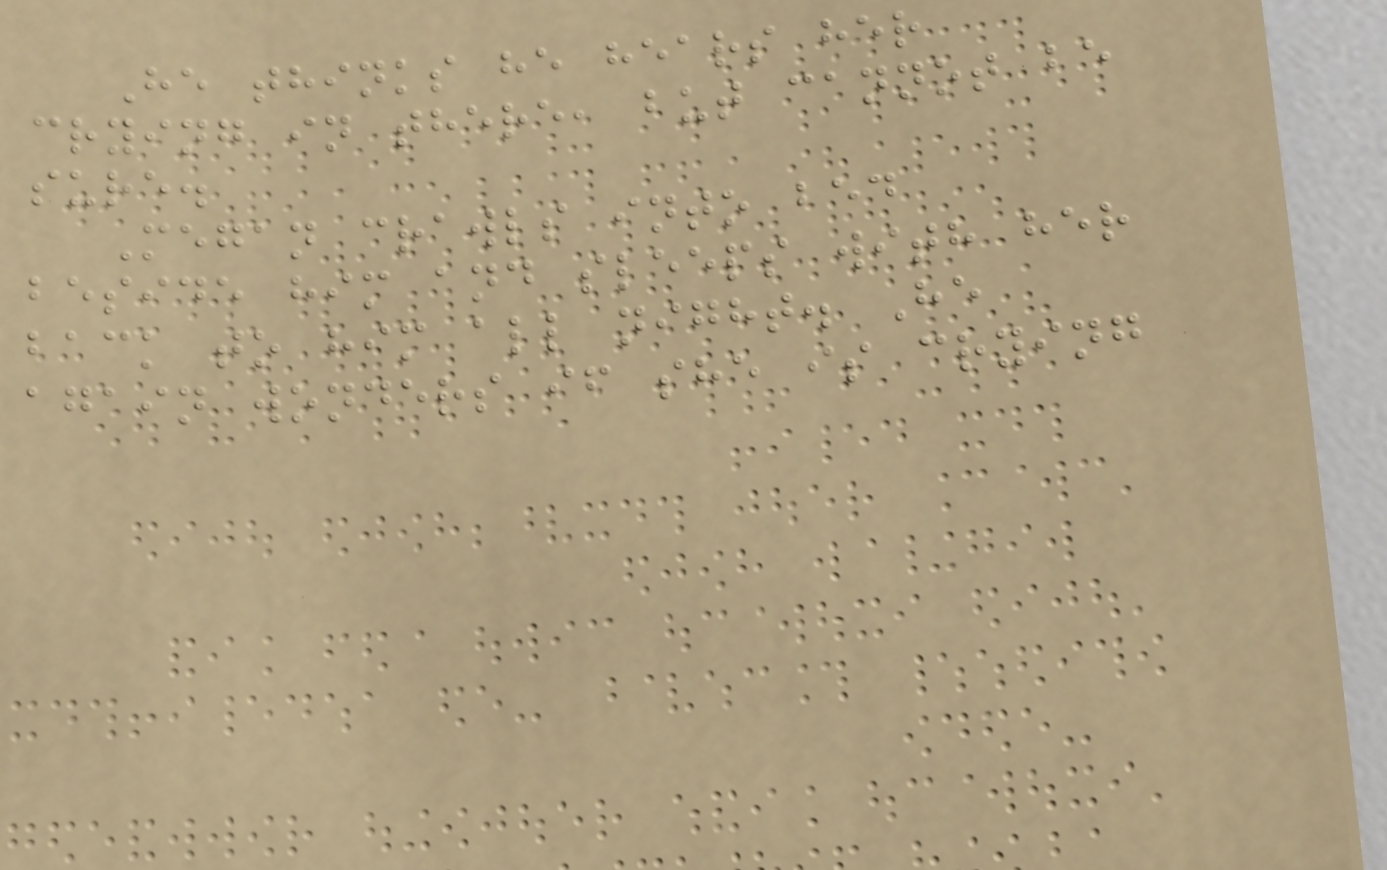He thinks he hears her
crying in there, but cannot be
sure.
Megan crawls into bed
beside him and sleeps with her
back to him all night. He
again wonders if she is crying
